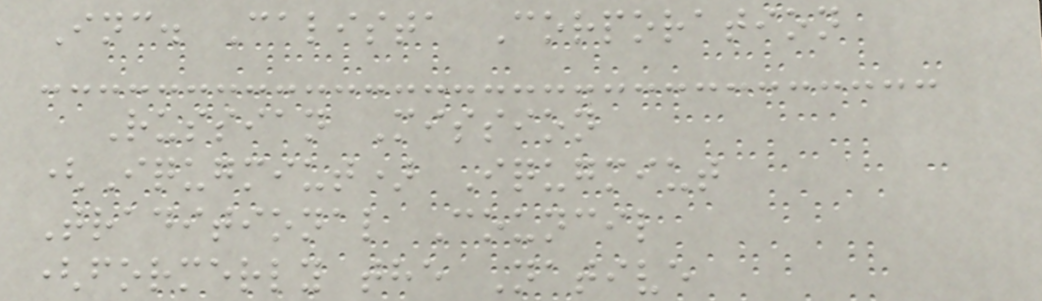Inc. Calista Corporation
Russian Mission
(Iqugmiut) Iqugmiut
Traditional Council
(formerly the Native
